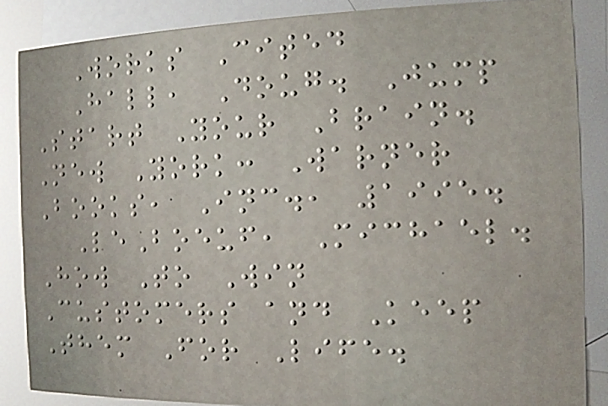Works Cited
Hall, Doug. Jump
Start Your Brain.
New York: Warner
Books, Inc., 1995.
LeBoeuf, Michael.
How To Win
Customers and Keep
Them For Life.
